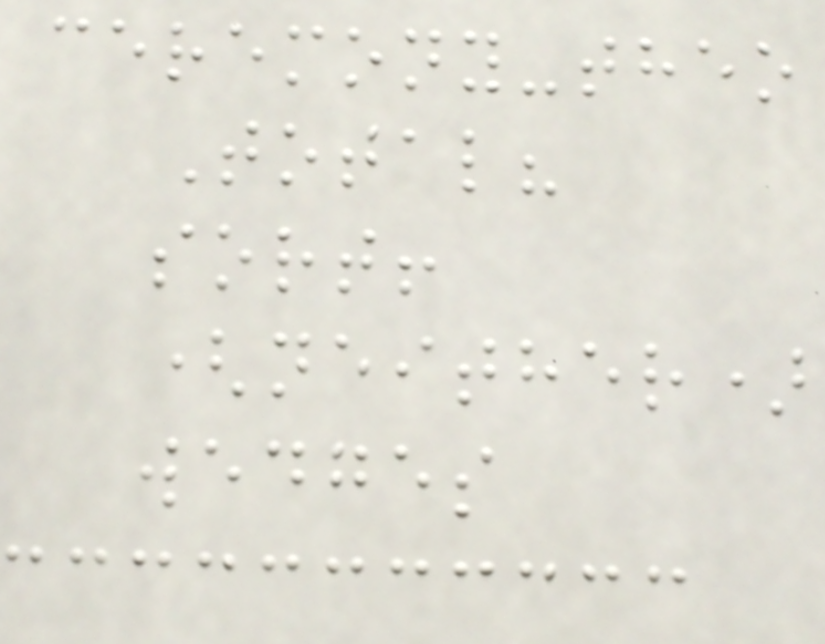ceremony-theo
Total?
sort!
(neither)
wedges
